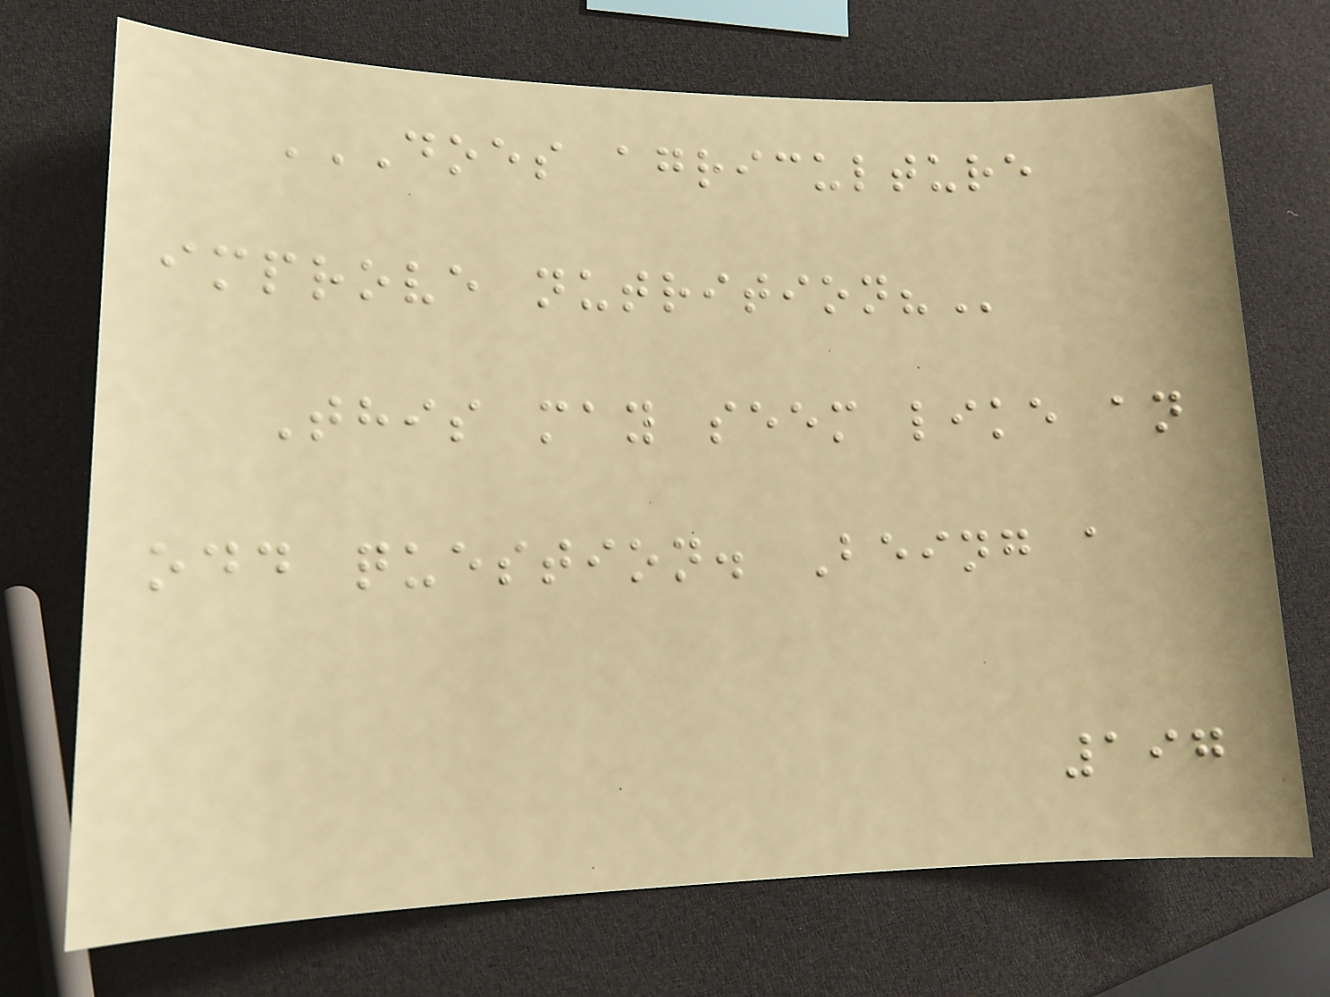DOES AGRICULTURE
IMPROVE NUTRITION?
This may seem like an
odd question. Being a
197
